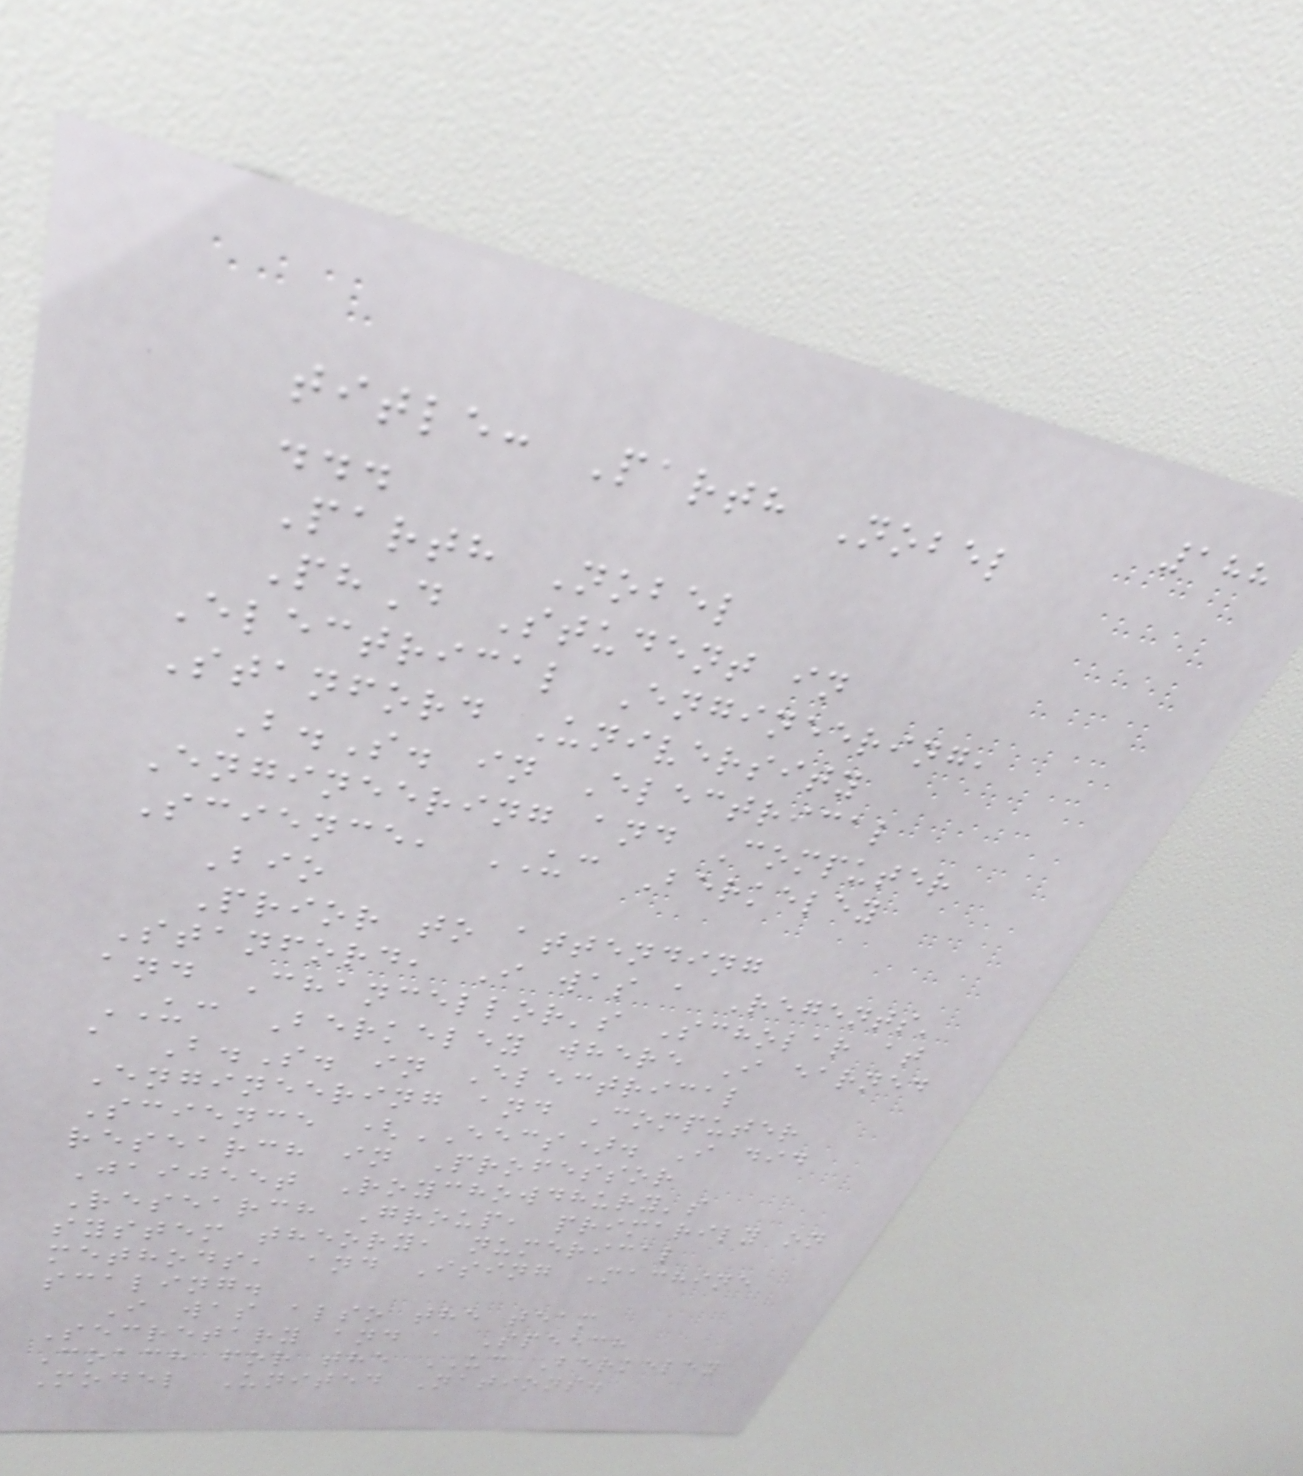188
title: Parth Nobel
...
Parth Nobel
PhD Student in
Electrical Engineering,
Stanford University
B.S. in Electrical
Engineering and Computer
Science, UC Berkeley
Bio
Prior to attending
Stanford, I was a Regents'
and Chancellor's Scholar at
UC Berkeley where I earned
a B.S. in Electrical
Engineering and Computer
Science (EECS). I did
research in Professor
Jaijeet Roychowdhury's
Research Group, primarily on
system theory, numerical
methods, and Ising Machine
scaling.
I was also the team
Secretary and a Speech
Coach for the UC Berkeley
Model United Nations.
